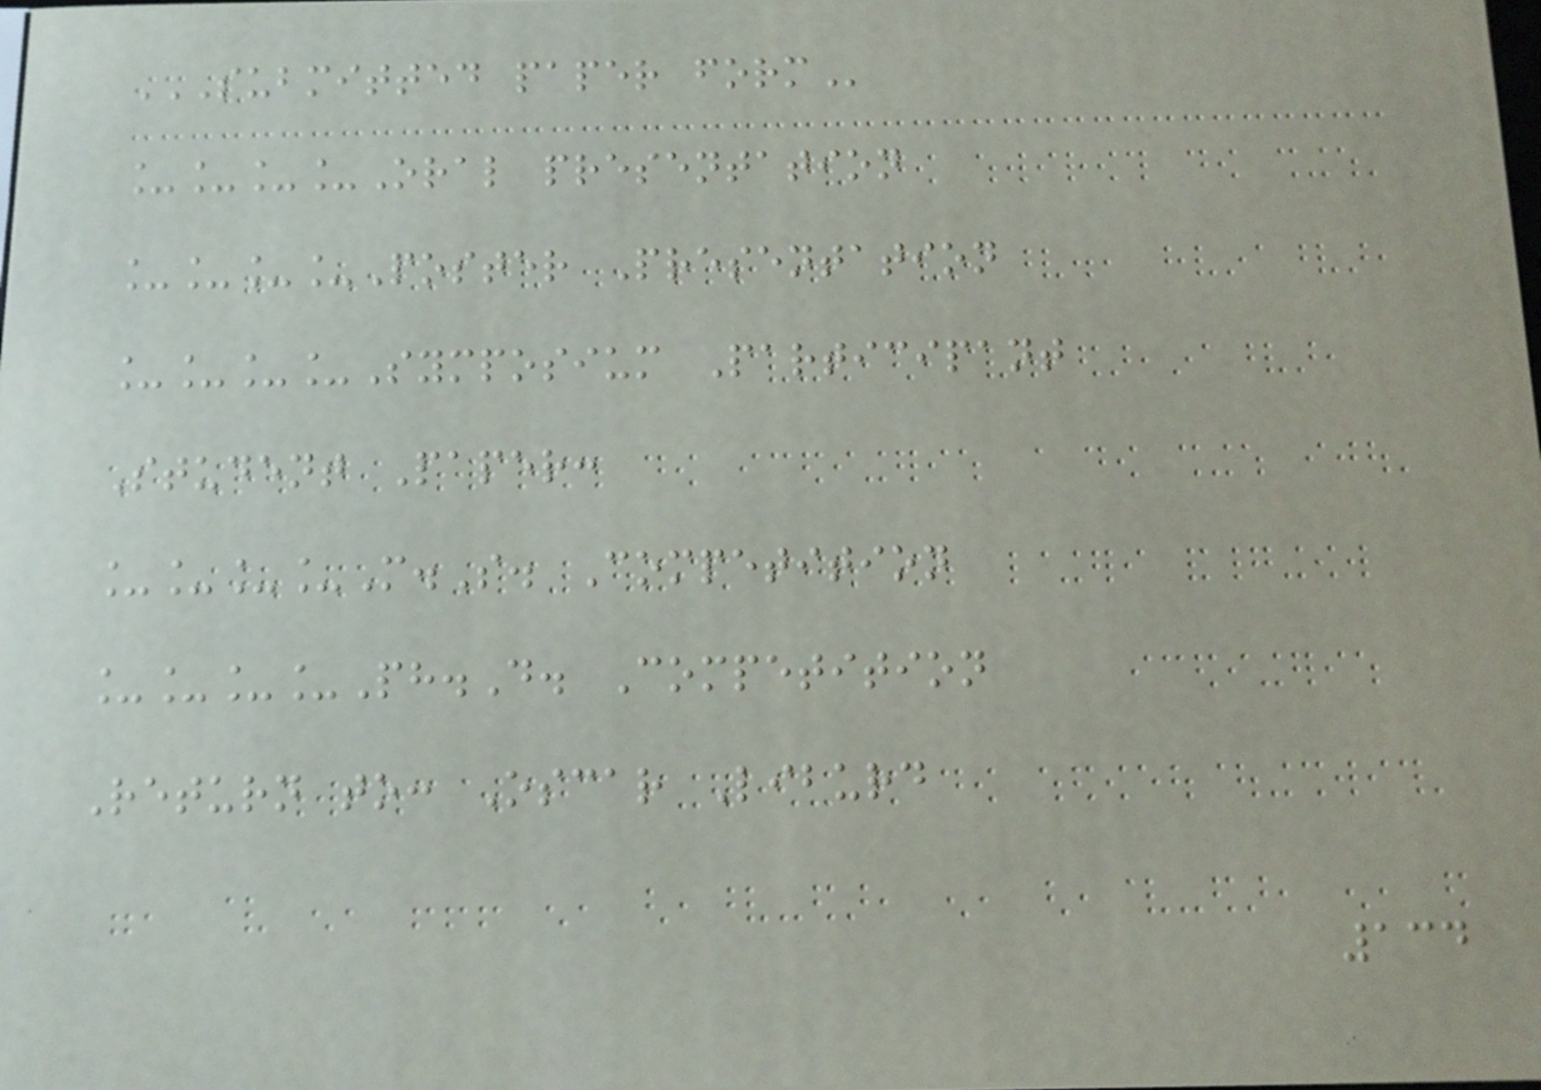SUBMITTED PAPER FORM
____Oral presentation
____Poster Presentation
____Symposium Participant
Student Paper:
____M.S. Competition
____Ph.D. Competition
Return to: Oscar Liburd
134
